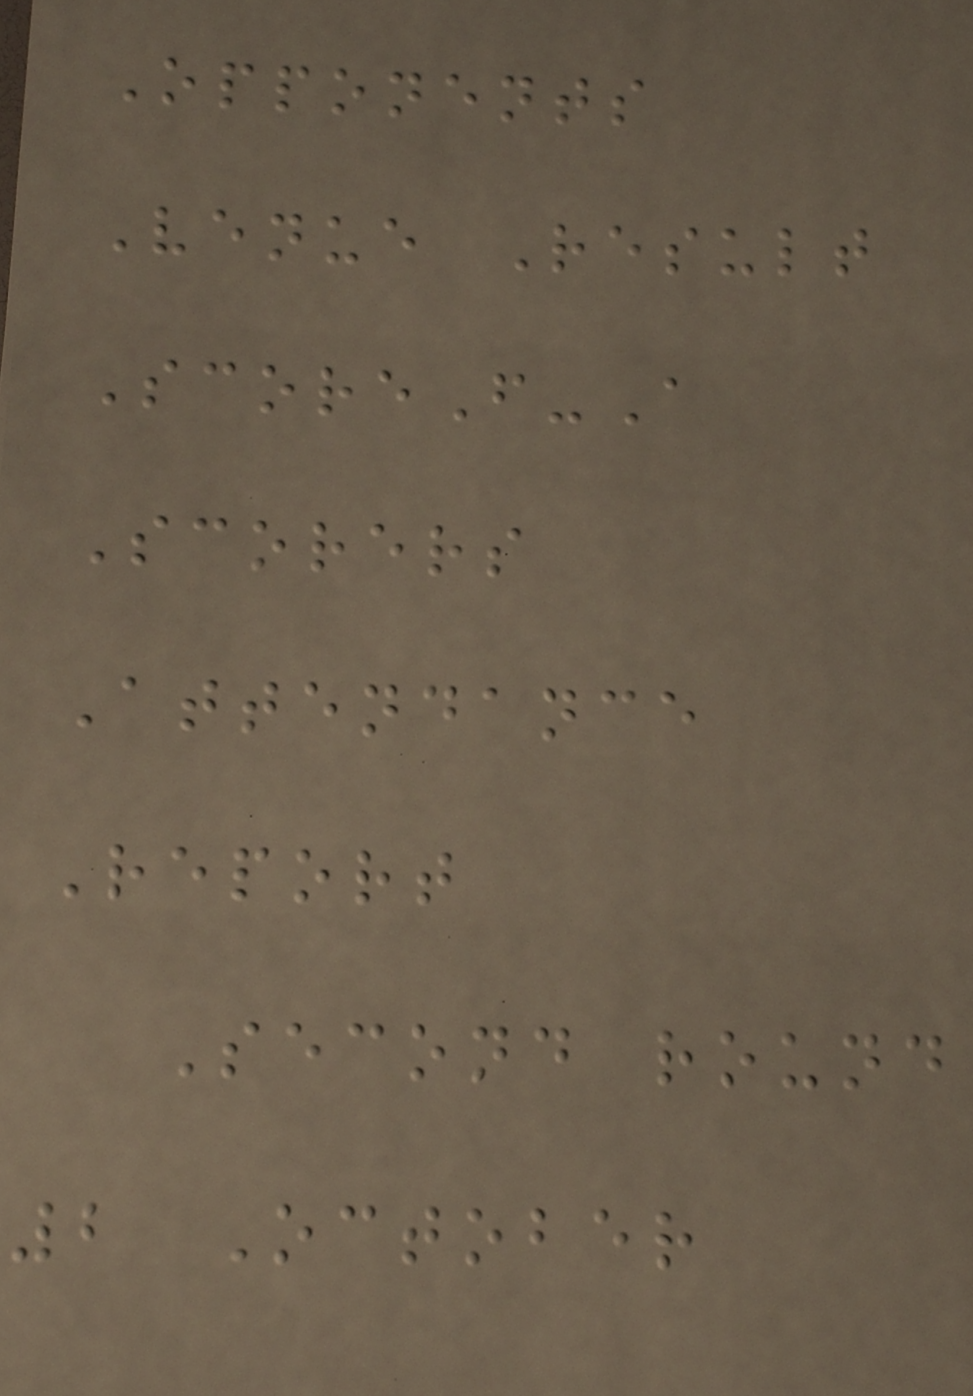Opponents
Venue Result
ScoreF-A
Scorers
Attendance
Report
Second round
2 October
